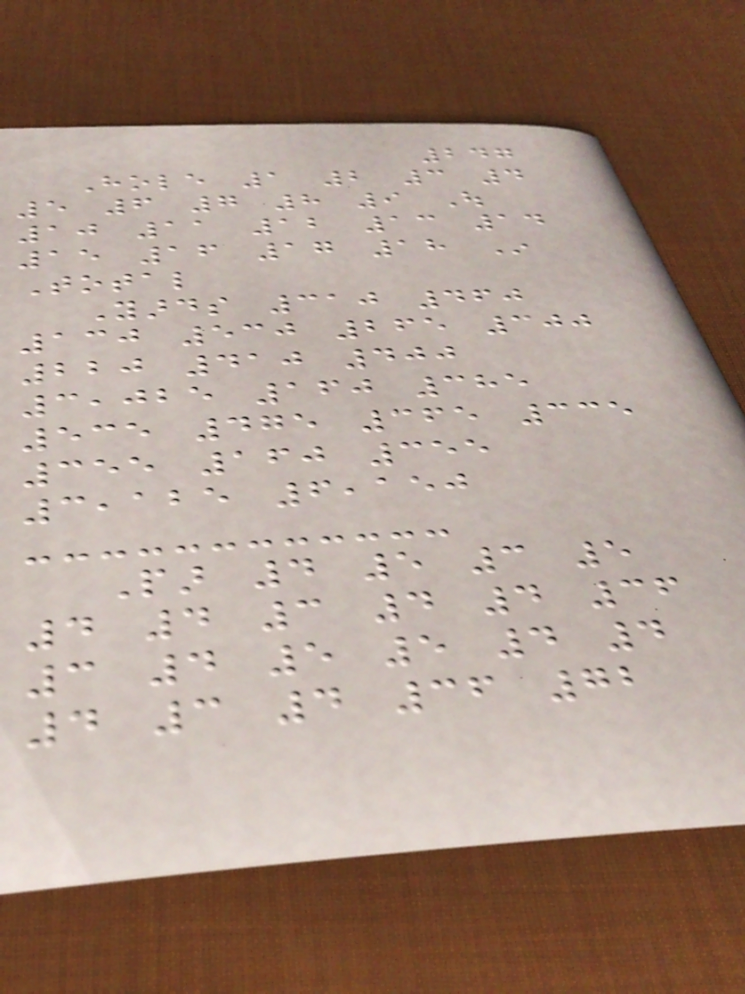247
Hole 1 2 3 4
5 6 7 8 9 Out
10 11 12 13 14
15 16 17 18 In
Total
Yards 310 460
130 530 265 300
220 410 400
3,025 160 385
535 475 365 335
355 160 355
3,125 6,150
Par 4 5 3 5
4 4 3 4 4 36
3 4 5 5 4 4
4 3 4 36 72
